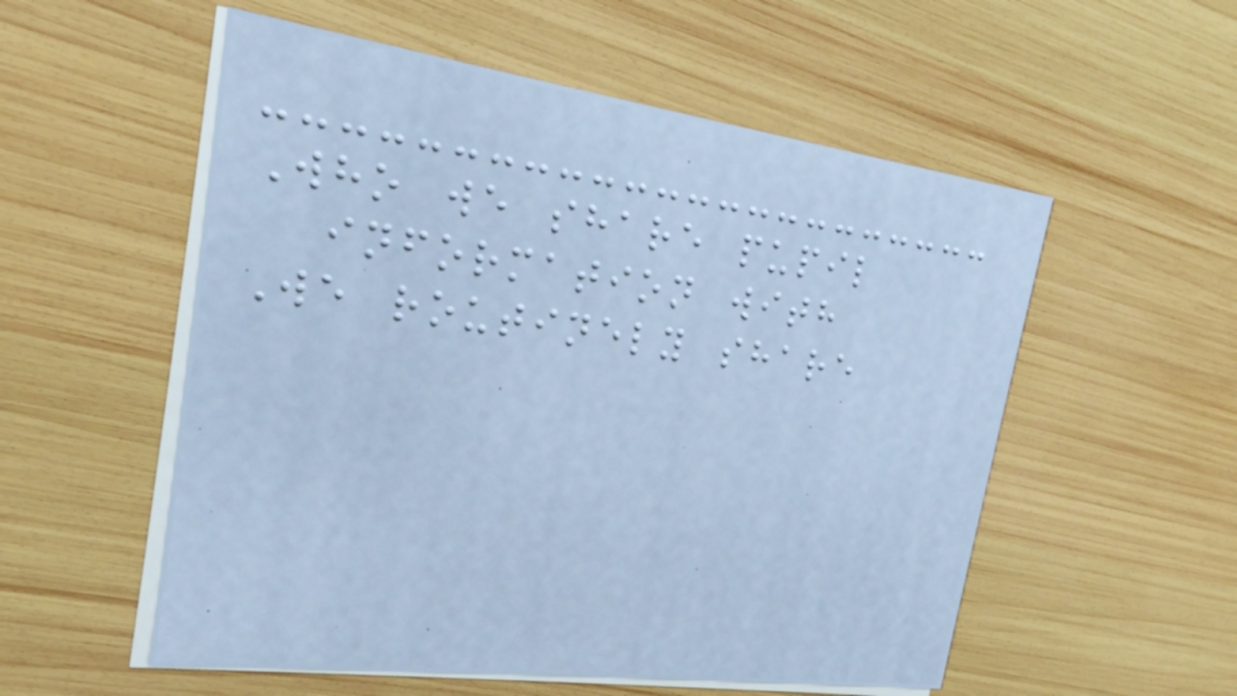Who we share pupil
information with
We routinely share
